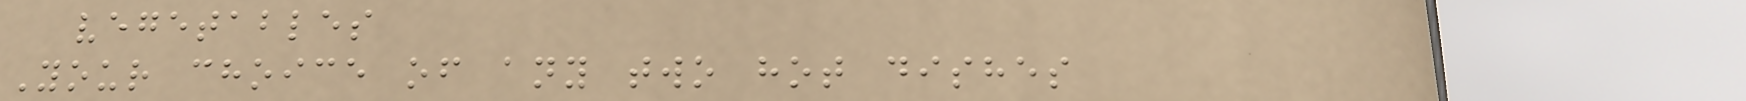vegetables
Your choice of any two hot dishes
